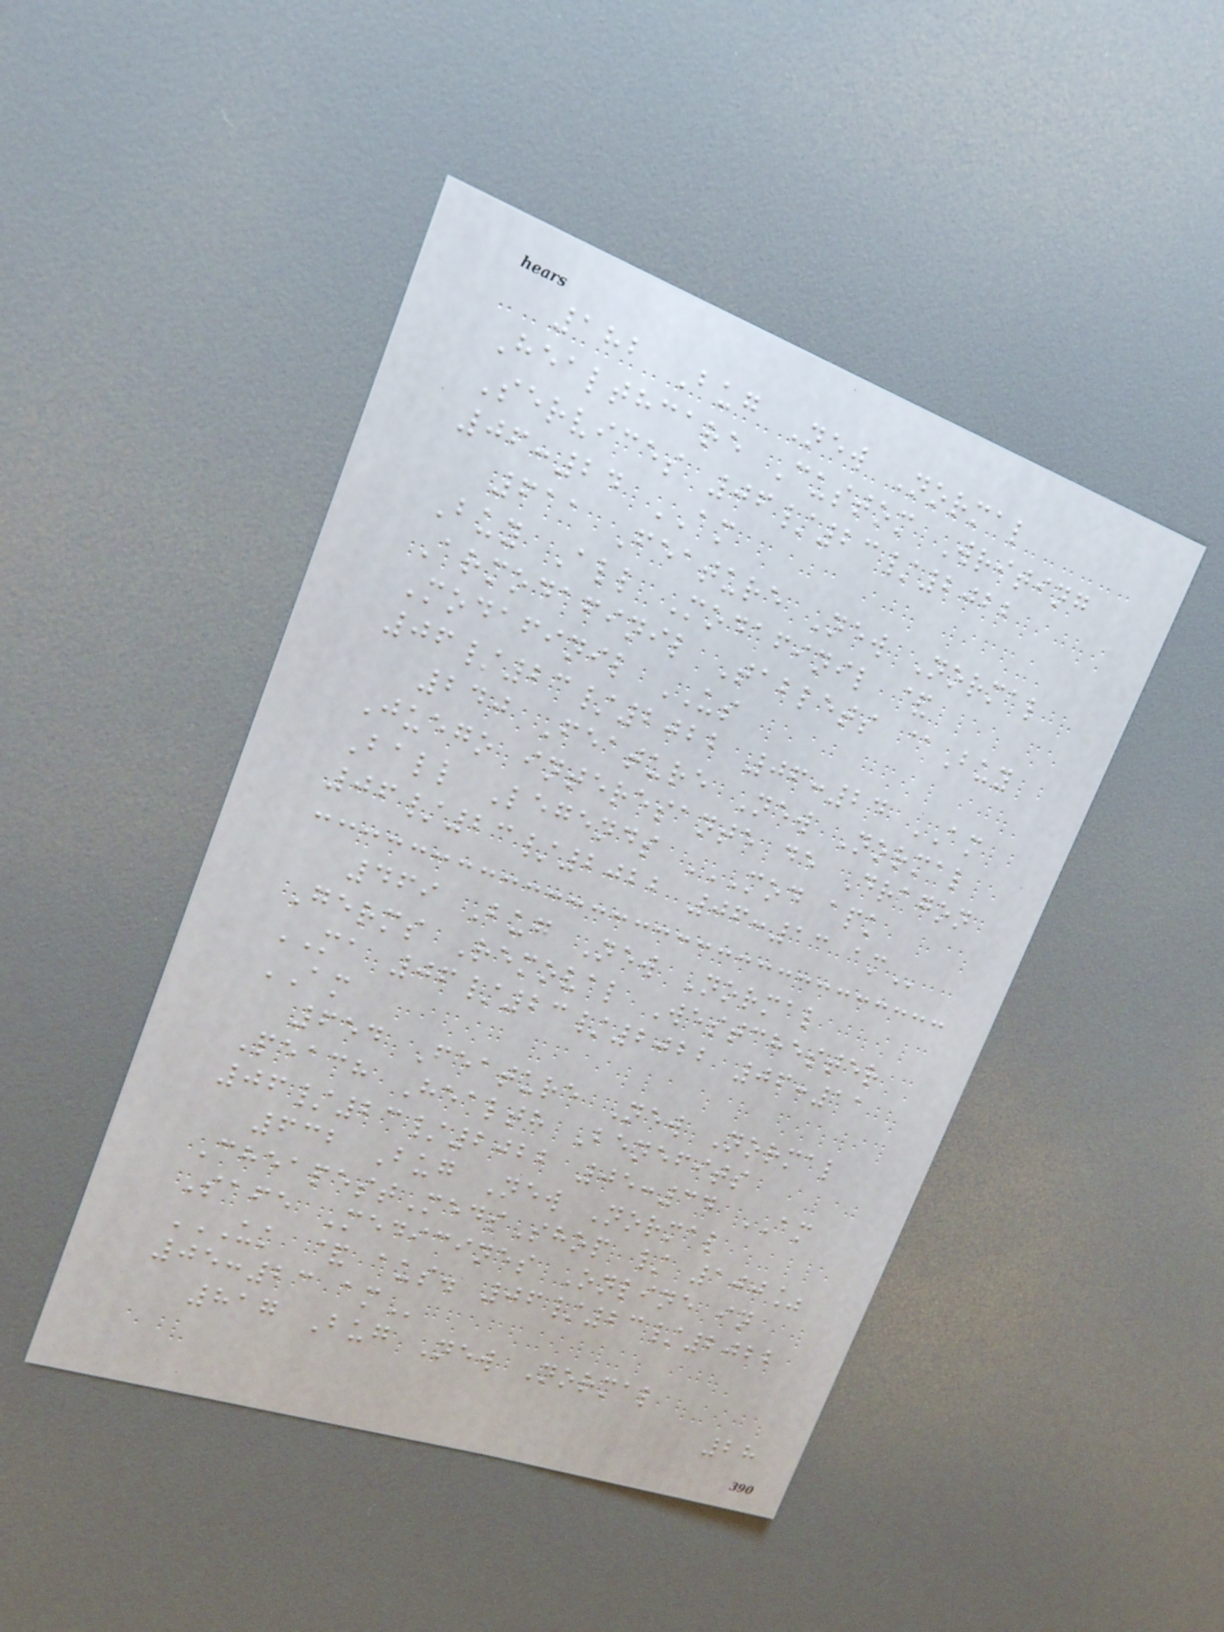182 Bug New Normal
Healthcare Custom Writing
Services 06/23/2022
06:24 AM
611 Feature New Normal
Buy All Modafinil &
Armodafinil Tablets @Buy
Modafinil US
06/23/2022 06:24 AM
240 Feature New Normal
Juego interesante de Dragon
Ball Legends MOD APK
06/23/2022 06:13 AM
469 Bug New Normal
Germs Removal Westchester
MA 06/23/2022 06:11
AM
654 Feature New Normal
Peach Health Benefits
06/23/2022 05:34 AM
632 Bug New Normal
CheapestMedsShop / 100%
Safe Medicines Online in
UK & AUS. 06/23/2022
05:23 AM
817 Bug New Normal
28
